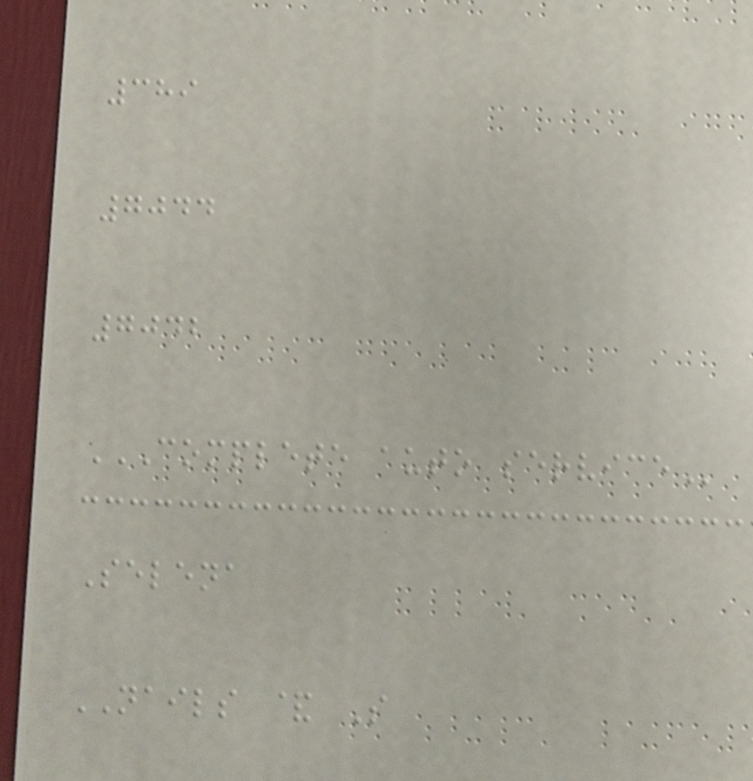389
7044
7042
COMPLETE AUTO SERVICE
Selena
NAILS & S
